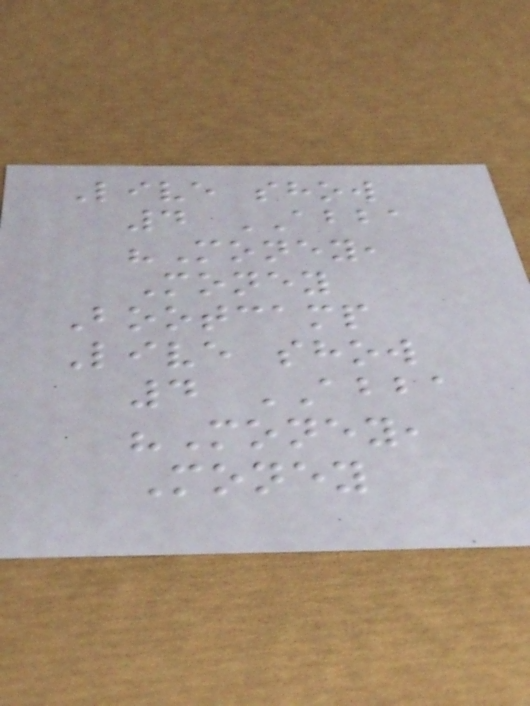Live show
4 ABBA
"Money,
Money
Bootcamp
Live show
4 ABBA
"Money,
Money
